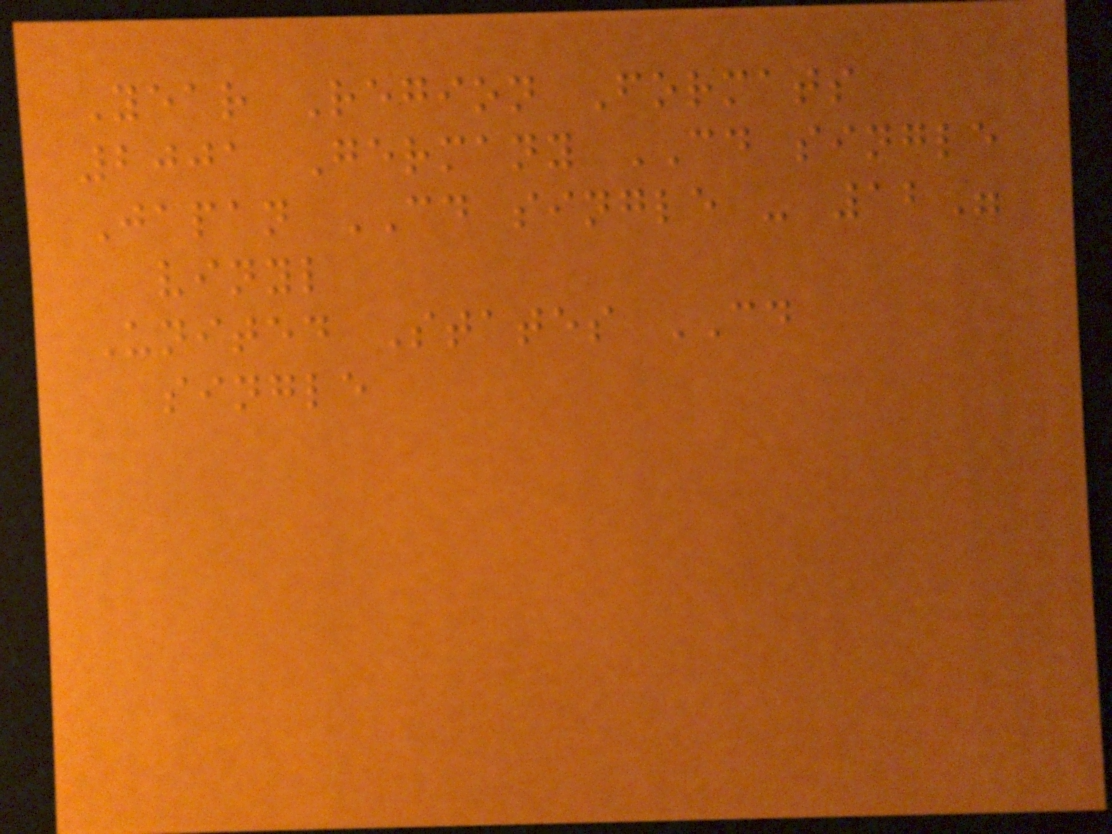Year Region Formats
2001 Germany CD single
Japan CD single - 12"
vinyl
United States CD
single
